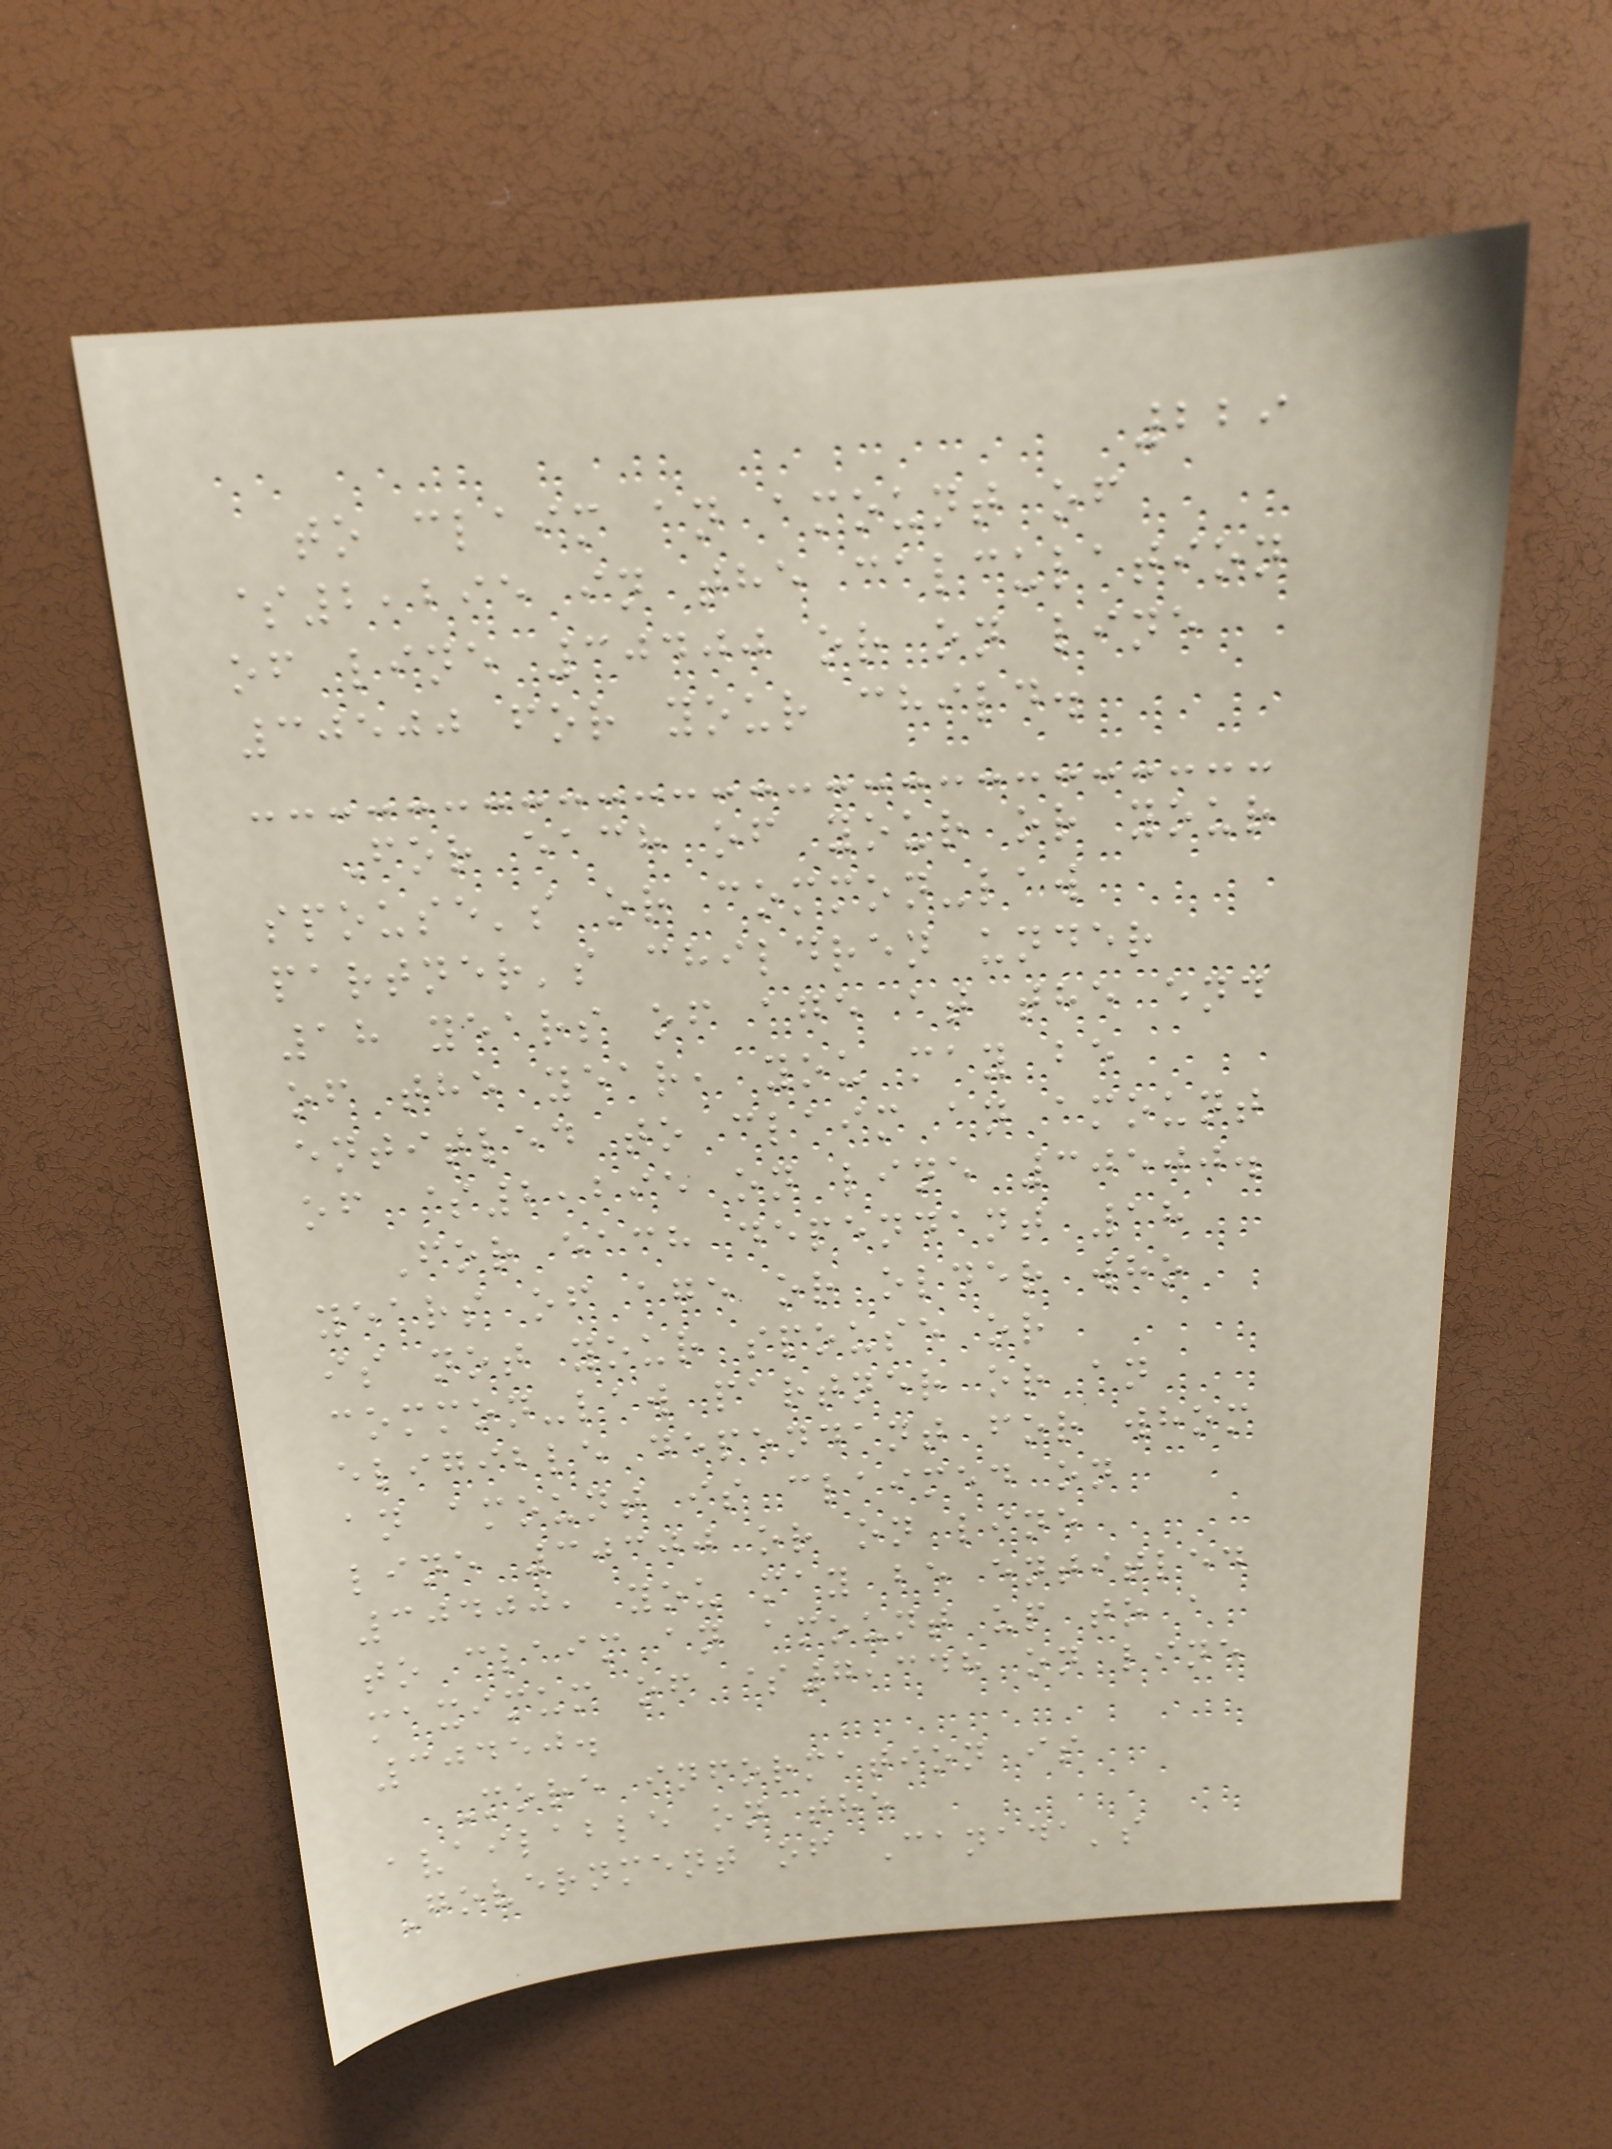229
to claim an amount of
$2,295 in the calculation
of line 30400 or on line
30500 for your child.
For each of your or your
spouse's or common-law
partner's children under
18 years of age at the end
of the year, you may be
entitled to claim an amount
of $2,295 on line 30500.
For each dependant 18
years of age or older who
is not your spouse or
common-law partner or an
eligible dependant for whom
an amount is claimed on
line 30300 or on line
30400, you may be entitled
to claim an amount up to a
maximum of $7,348 on line
30450.
More information is
available on the
Government of Canada's
